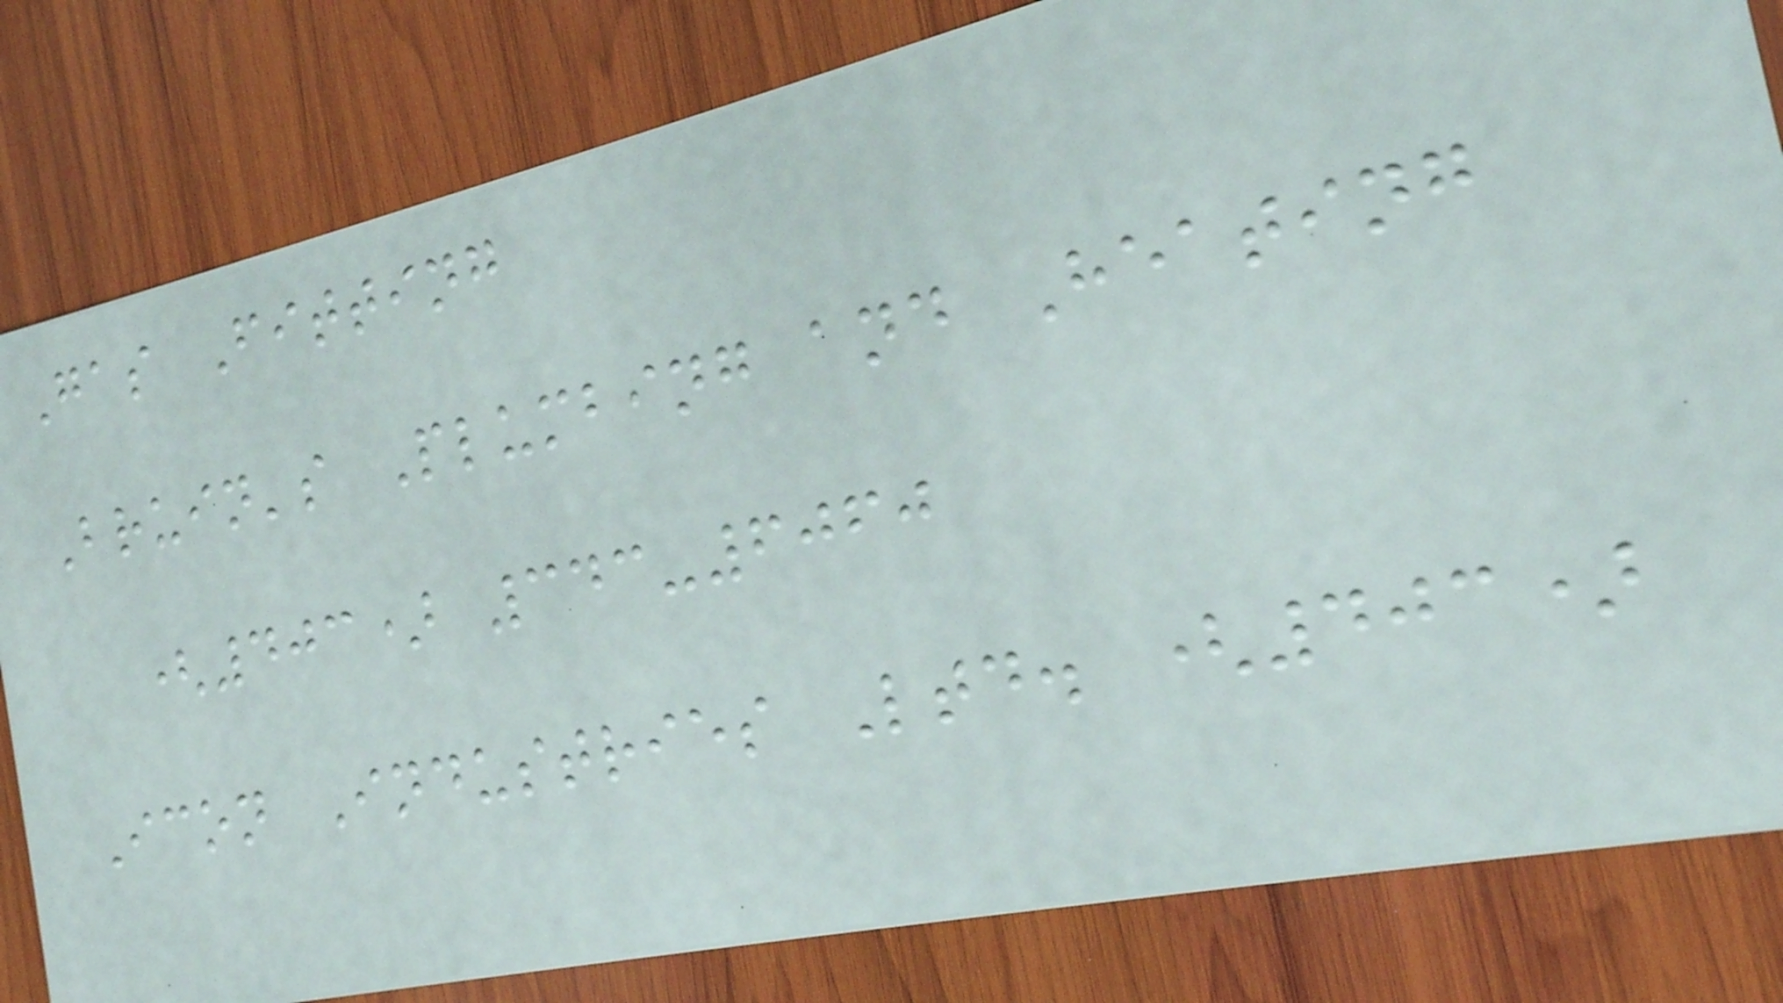Gas Fitting
Bruin's Plumbing and Heating
(403) 343-6060
Icon Industries Ltd. (403)
